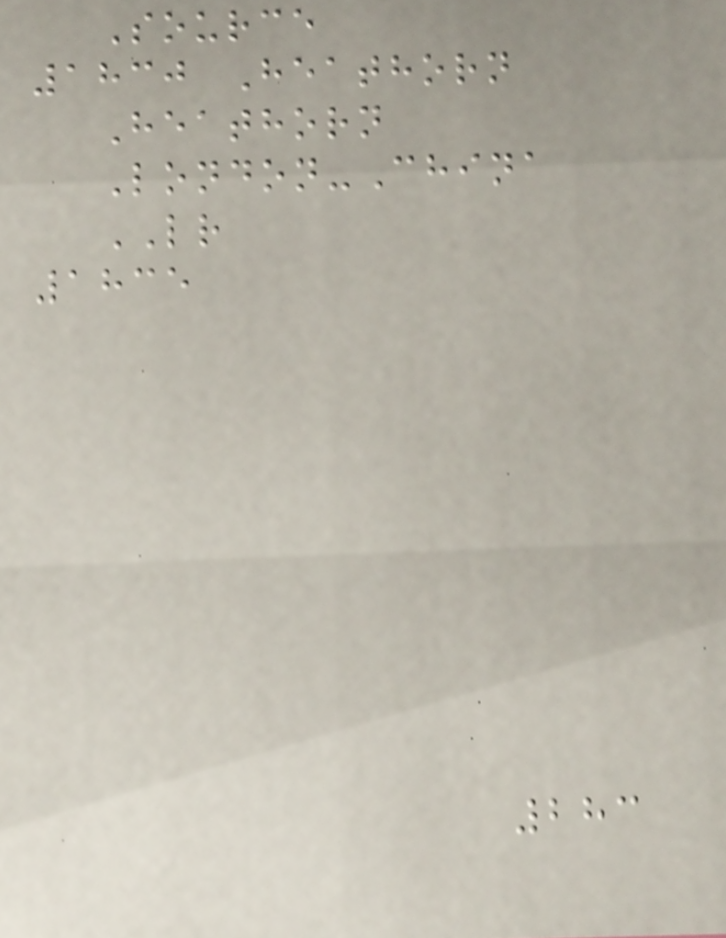Source
1830 Heathorn
Heathorn
London-China
LR
1835
283
